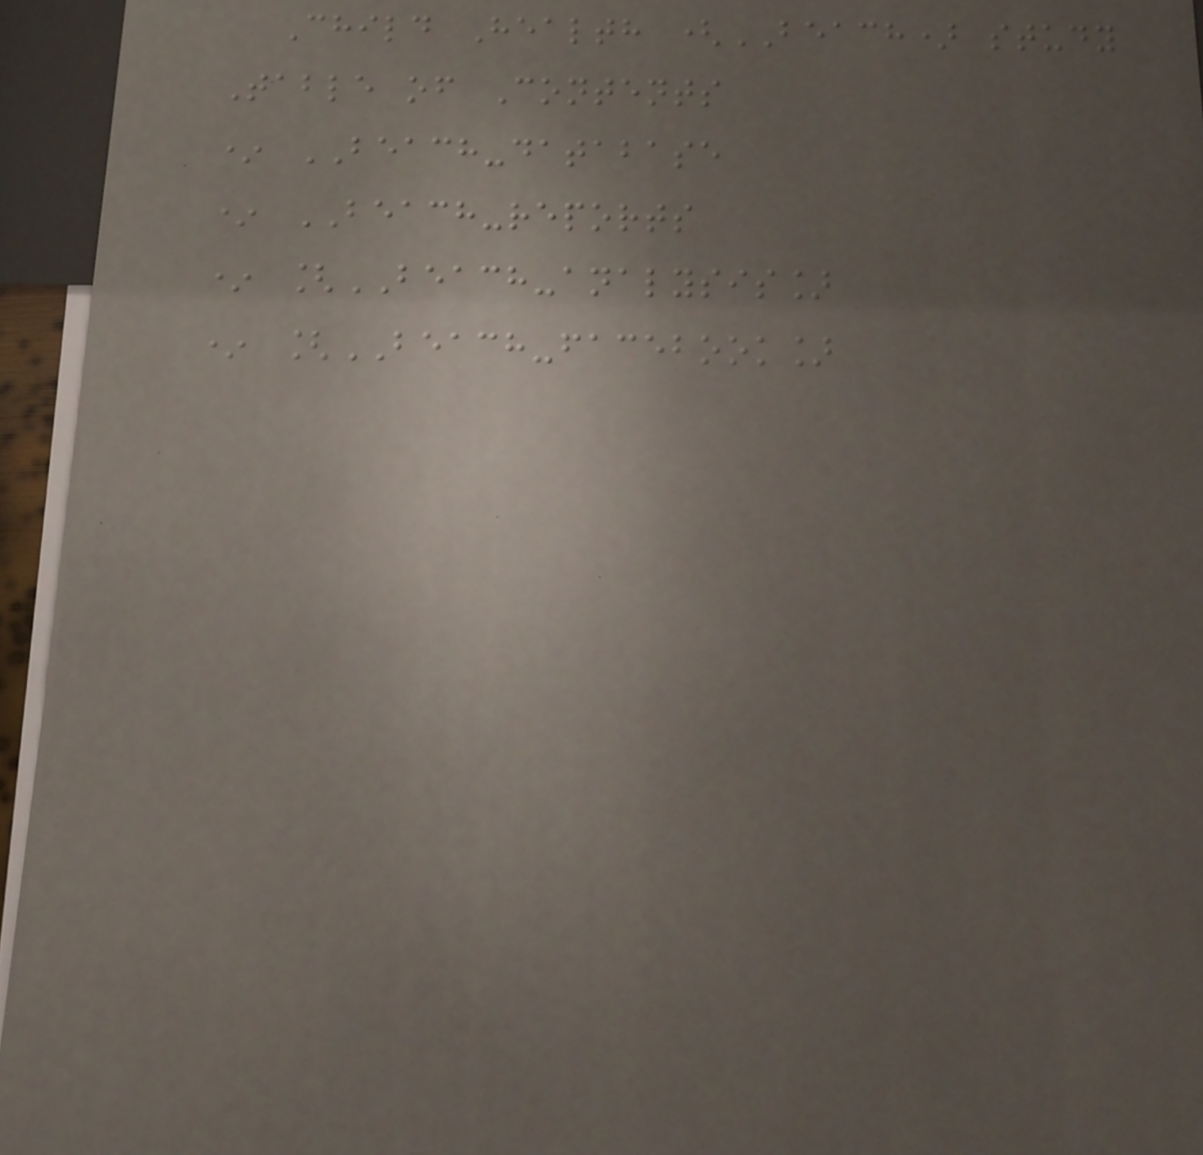Child Health (BEACH) study
Table of Contents
* BEACH-database
* BEACH-reports
* [BEACH-analysis]
* [BEACH-facebook]
